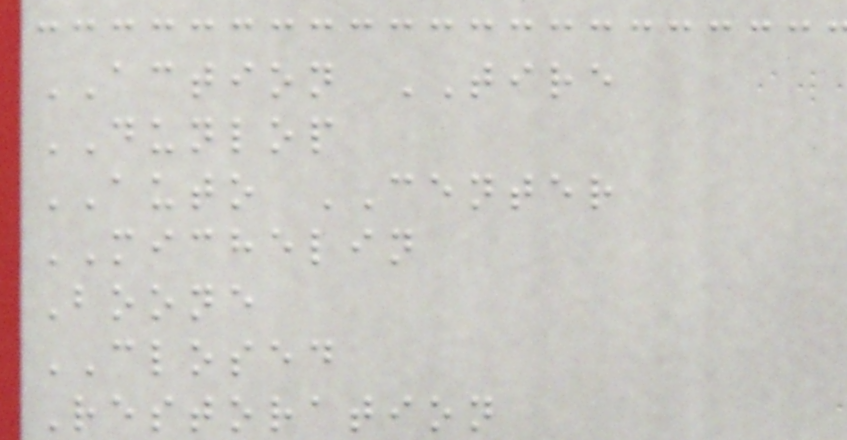ACTION TIRE
DUNLOP
AUTO CENTER
MICHELIN
Boone
CLOSED
Restoration
